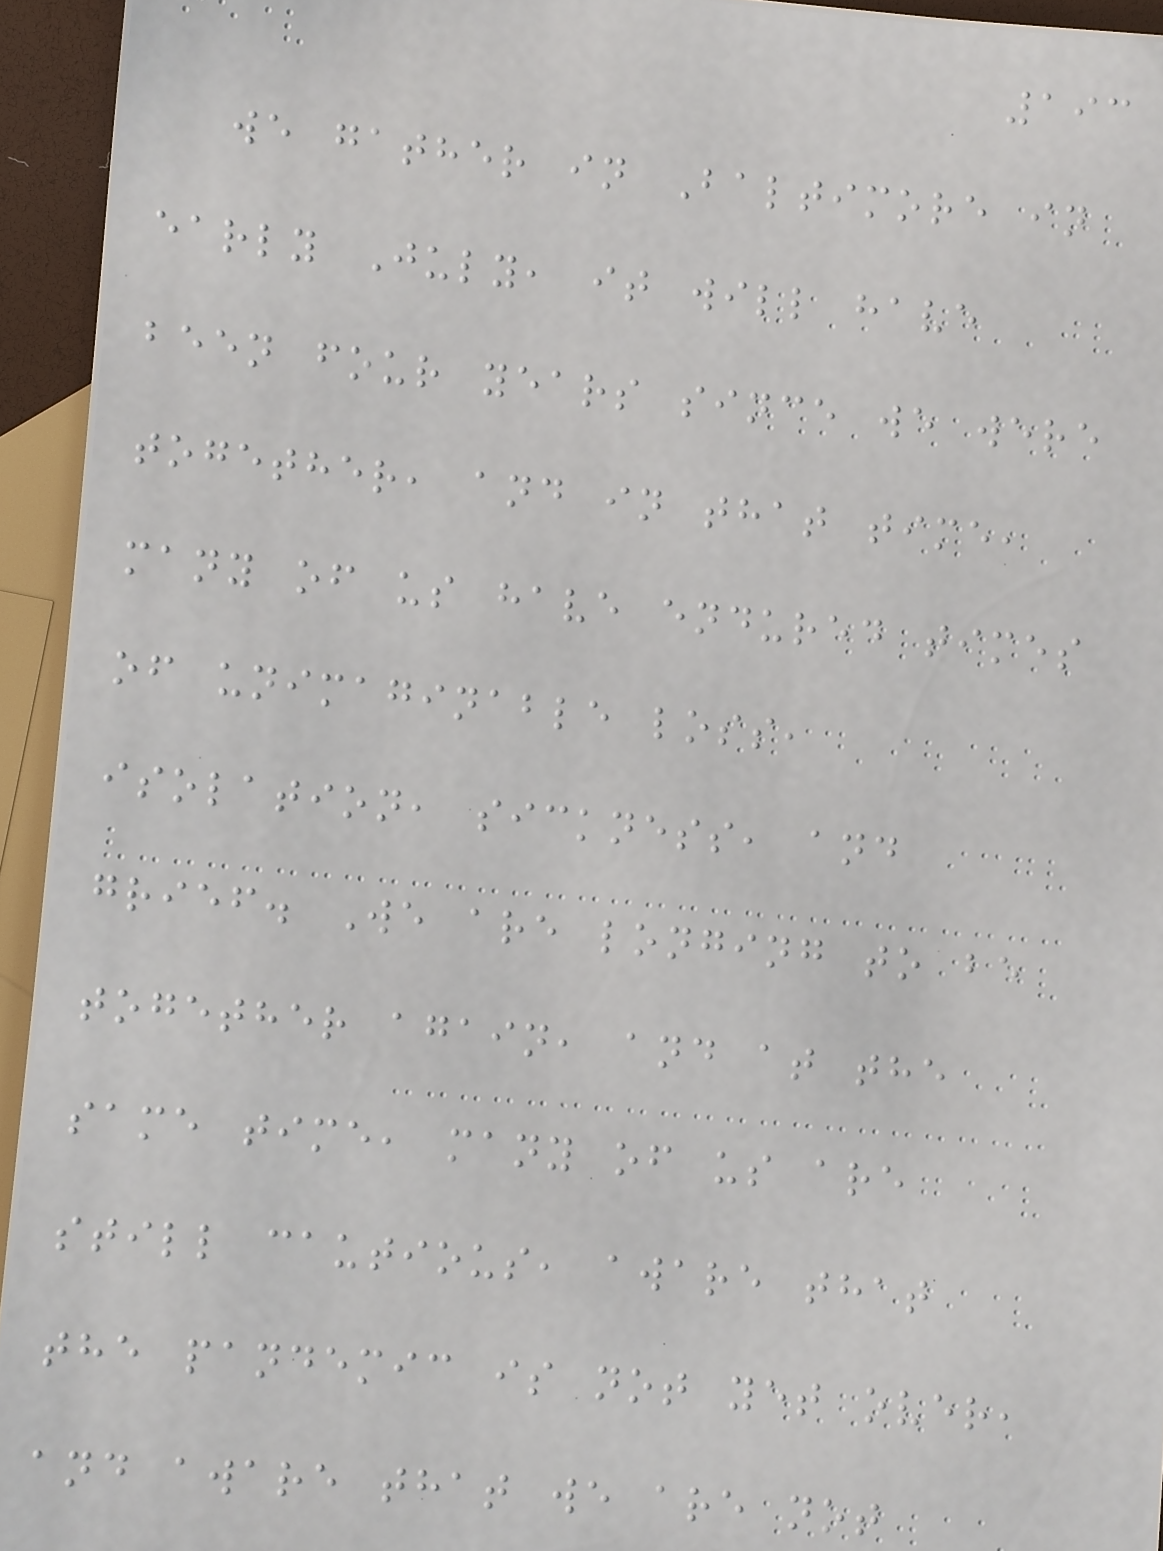193
we gather in Baltimore in
early July, it will have
been four years since we were
together, and in that time,
many of us have endured times
of unimaginable loss,
isolation, sickness, and
grief. We are longing to be
together again, and at the
same time, many of us are
still cautious, aware that
the pandemic is not yet over,
and aware that we are not
